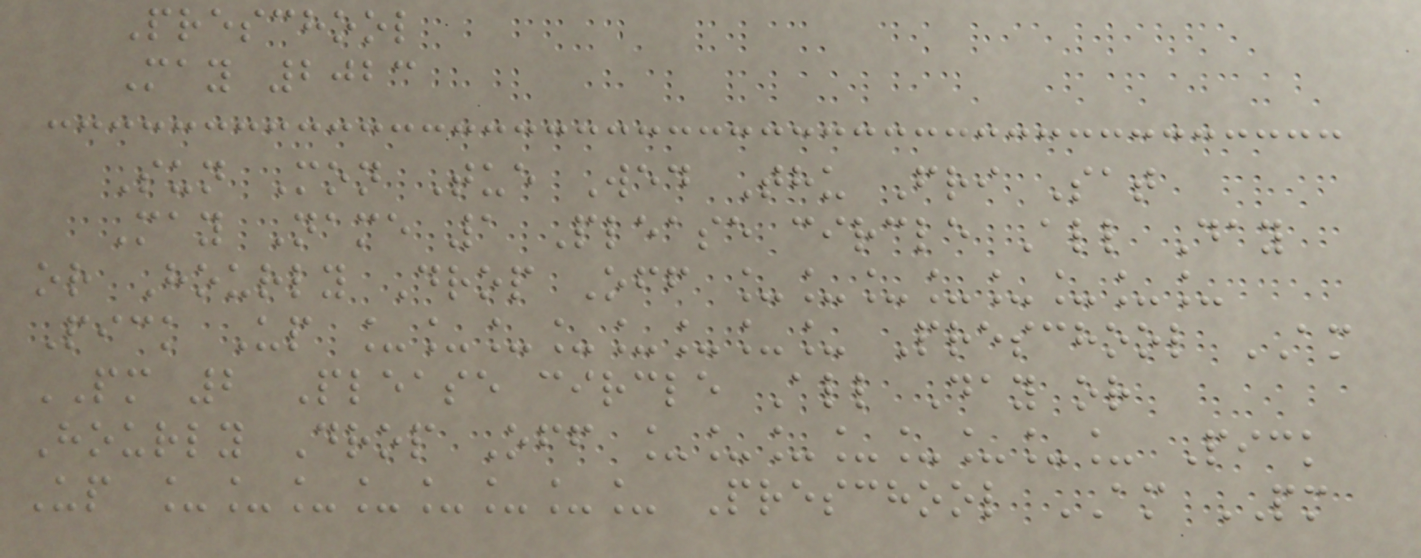Preschool
May 2023
Sun Mon Tue Wed Thu Fri Sat
May Name 1 Please circle All Day
or Hourly Drop Off ________
Pick Up ________ Preschool AM
PM 2 Please circle All Day or
Hourly Drop Off ________ Pick
Up ________ Preschool AM PM
